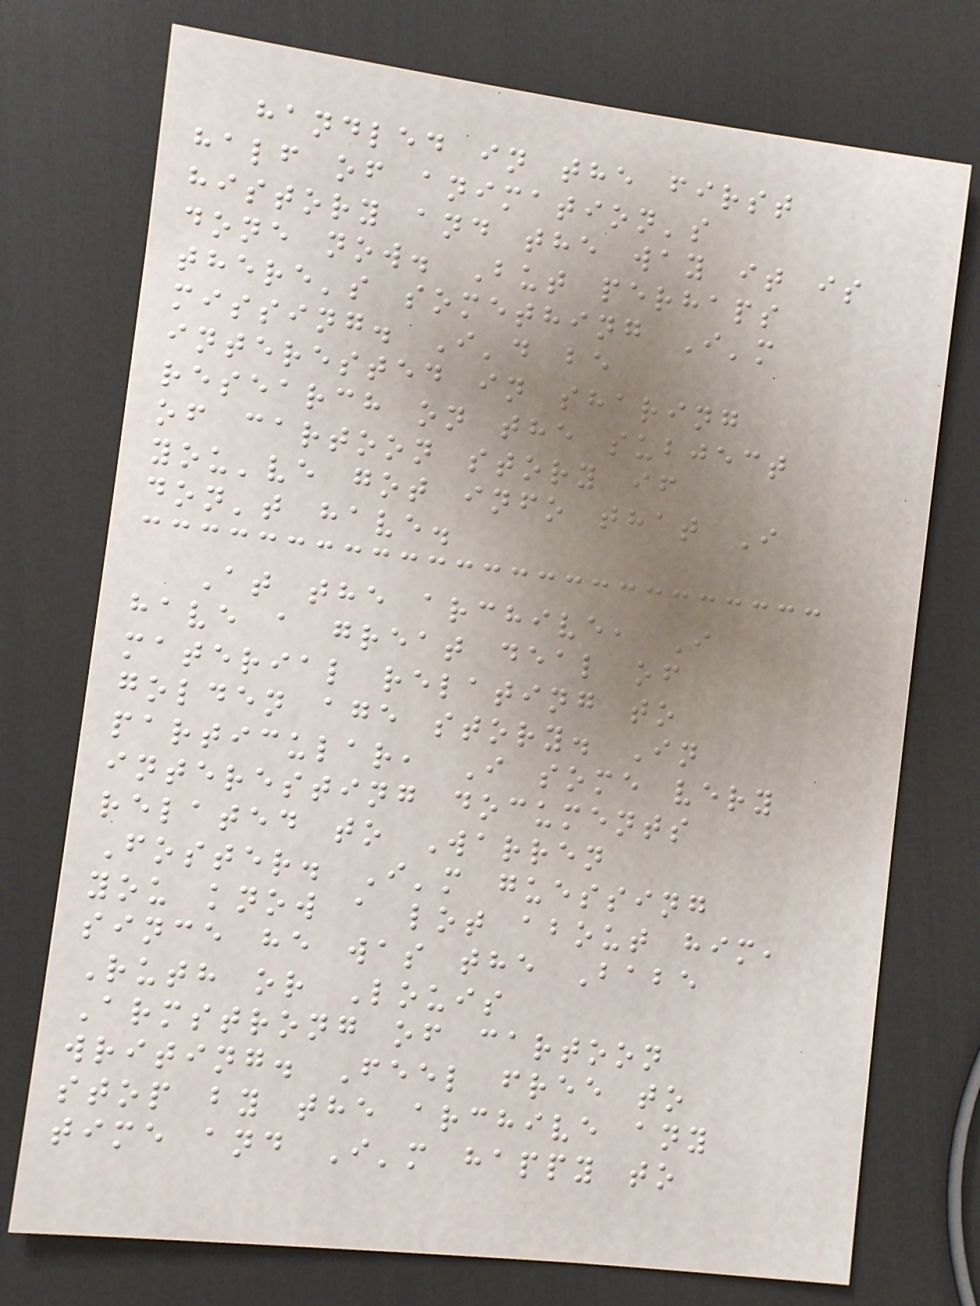handled in the first
half of animation's
history and the way it is
done now. But perhaps
there's something I'm
missing. I'd be
interested in sharing
research on the subject
of cartoon story if
you've got info that I
don't have.
At the archive, I
have a great deal of
material relating to
golden age story. In
particular, I some very
interesting documents
related to Warren
Foster. I'm guessing
you know a lot about him,
since he was the Babe
Ruth or Louis
Armstrong of cartoon
writing. Feel free to
stop by the archive any
time and I'm happy to
